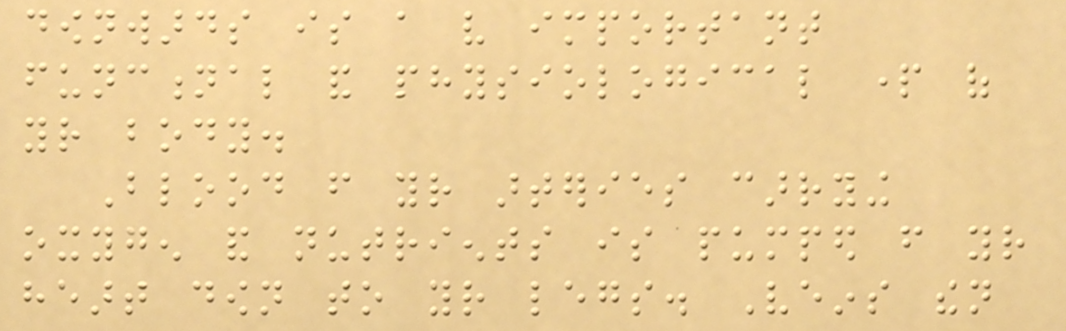downwards is a very important
functional and physiological part of
your body.
Blood from your arteries carrying
oxygen and nutrients is pumped from your
heart down to your legs. Veins then
